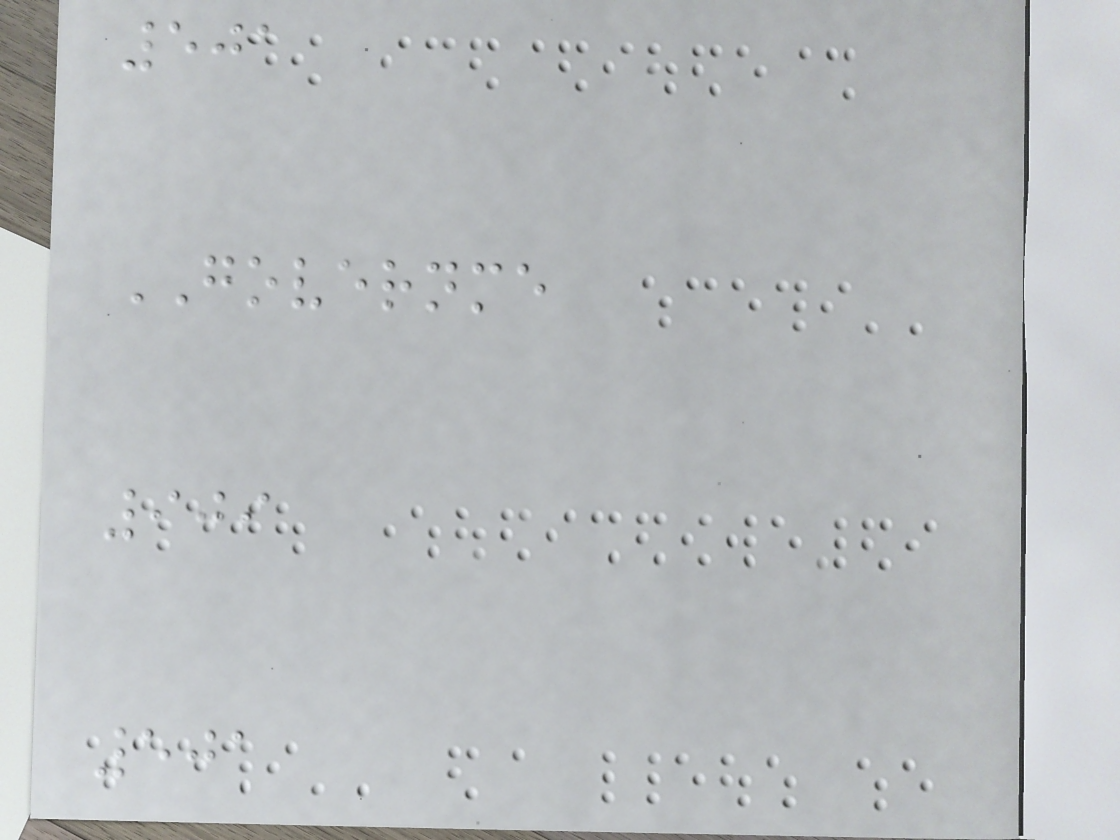501
GOVERNME
909
501
